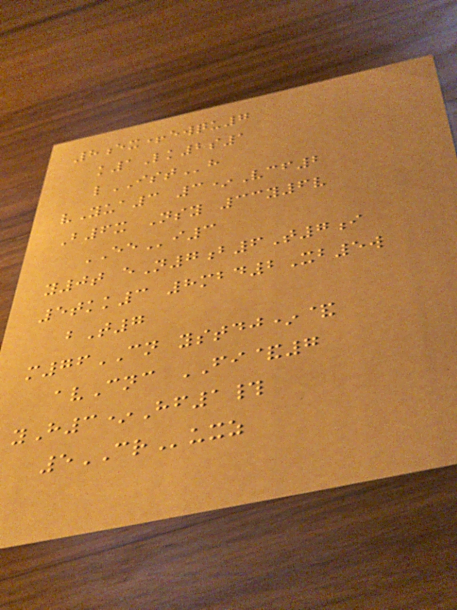8ex+ewqu7
k1Lk2s1
lISTh
vYua3 3*Vcf2
B6x Nsy 33y6v
EEi3
y0t eN7b6T7i
5tkk3 8mbd2Xb5w
bT7
m76CN ystdj*&
avCnc FI&7
yH3*Hf1#
5CRuxz
